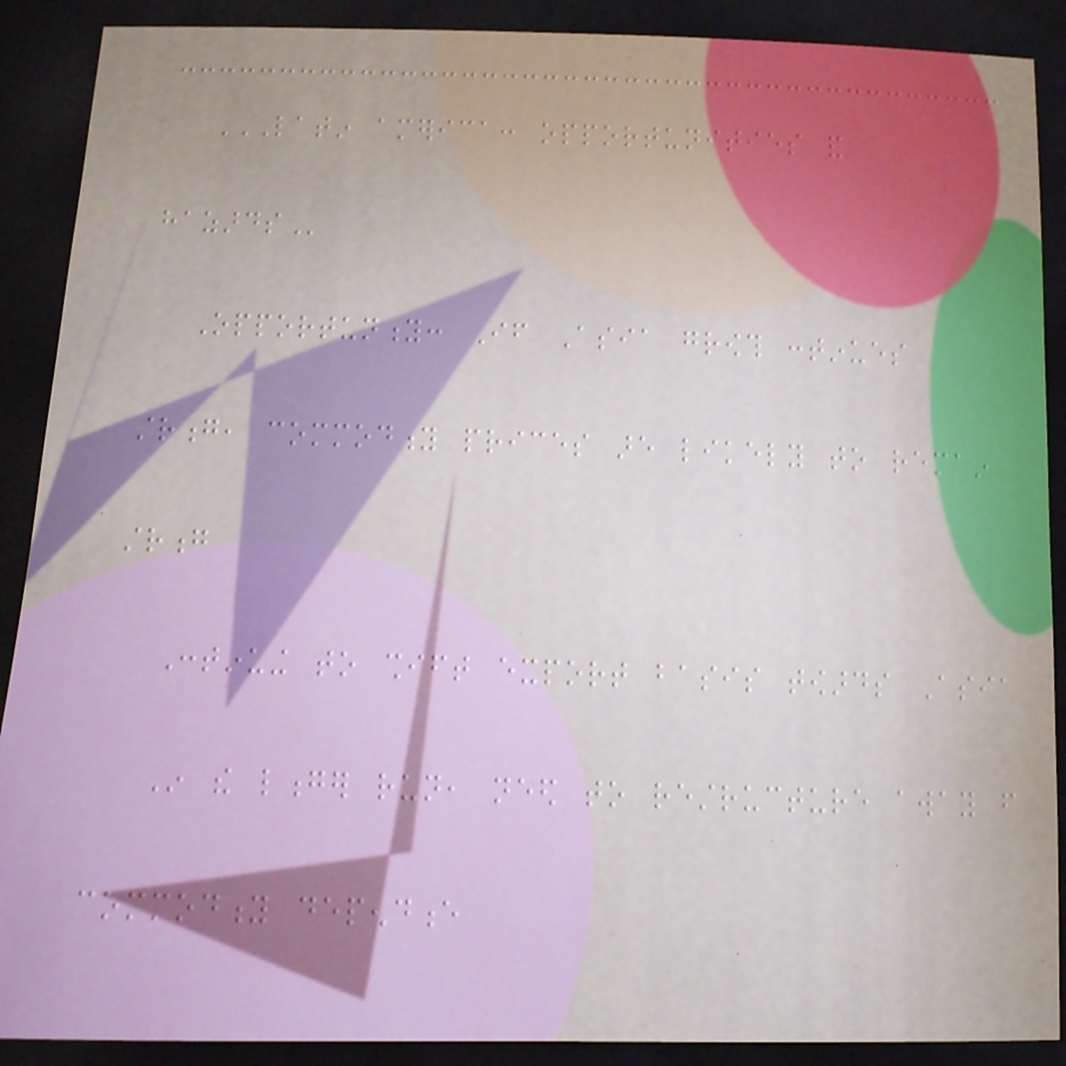LATIN AMERICA: OPPORTUNITIES AND
HAZARDS
Opportunity: If Asia growth continues
strong, commodity prices are likely to remain
strong
Continuing to shift export basis towards Asia
In the longer run, need to restructure away from
commodity dependence
